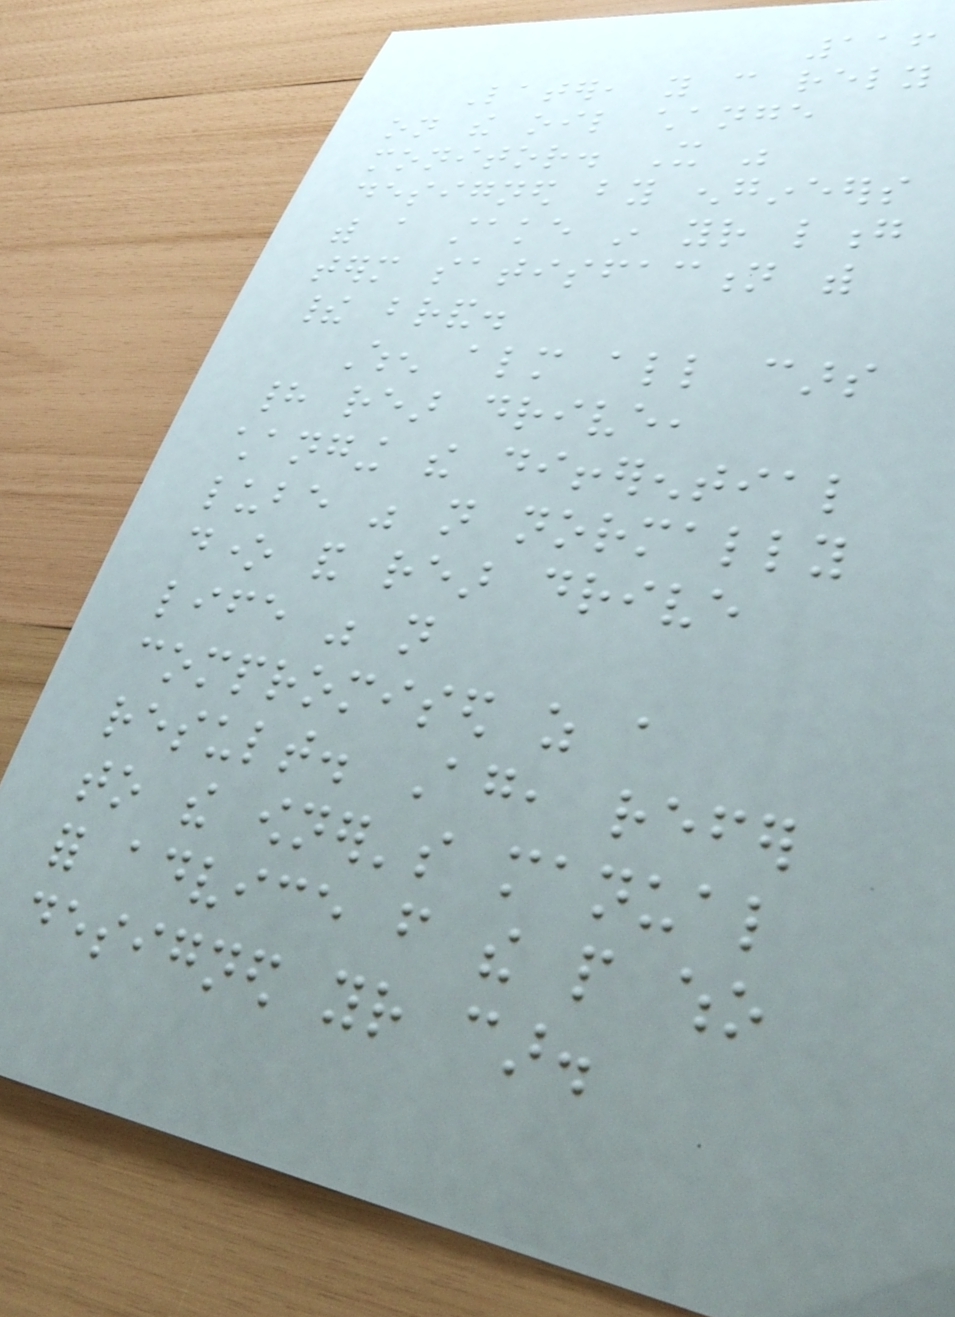116
Later, you can rely
on the oil change
monitor. It was
designed by engineers
with a stake in your long
term satisfaction with
their brand.
When almost all cars
had rear drive,
changing the differential
lube was not normally
done and rear drive
life was not
compromised as a
result. Again, refer
to the owner's manual
for advice from the people who
designed your car.
